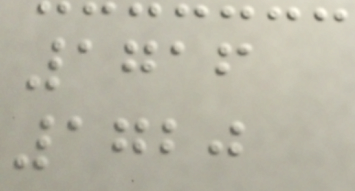1716
1720
